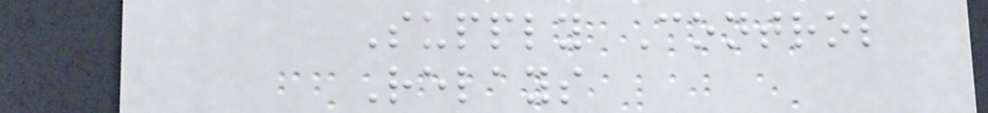Supply Control
Relays
